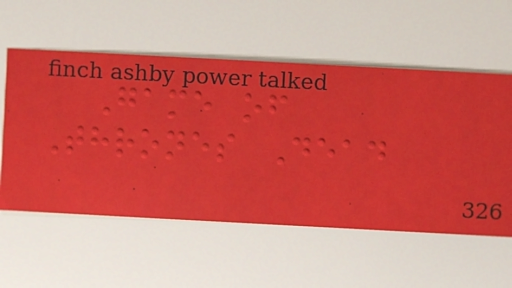Game of
Thrones Dead
